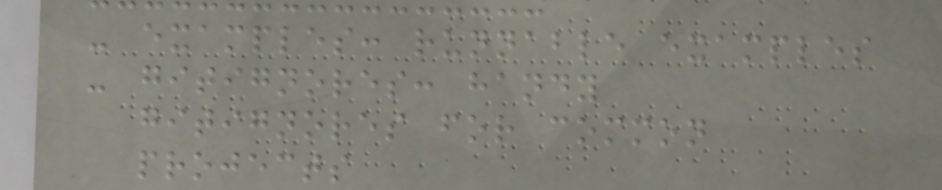- examples: runnable examples
- gitignores: handy
gitignores for common
projects
